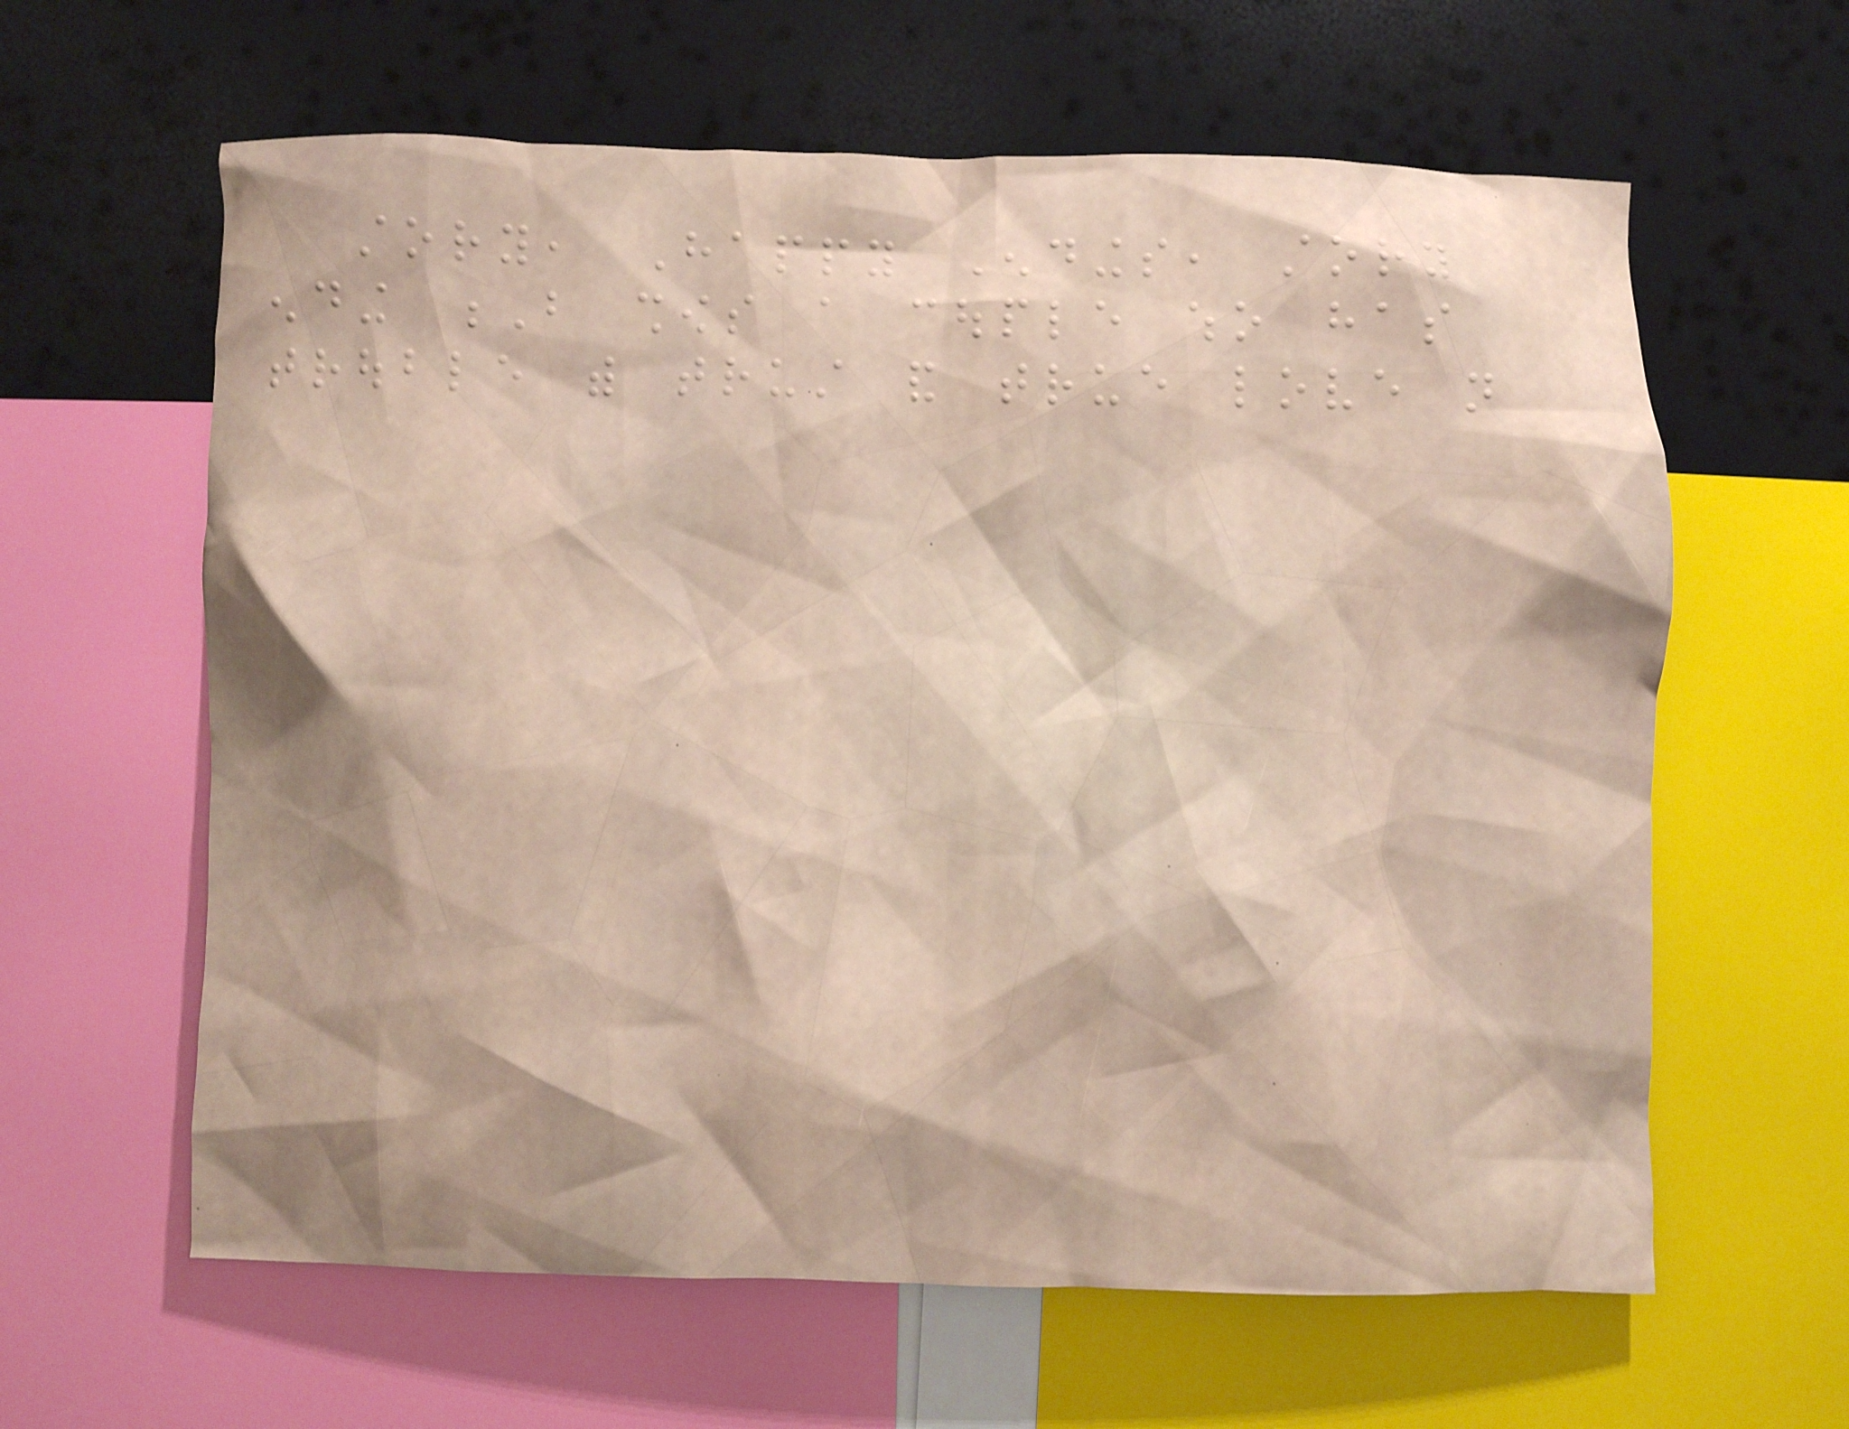story, Happy Endings, story
ending B shows a couple who has
trouble with trust and true love not
